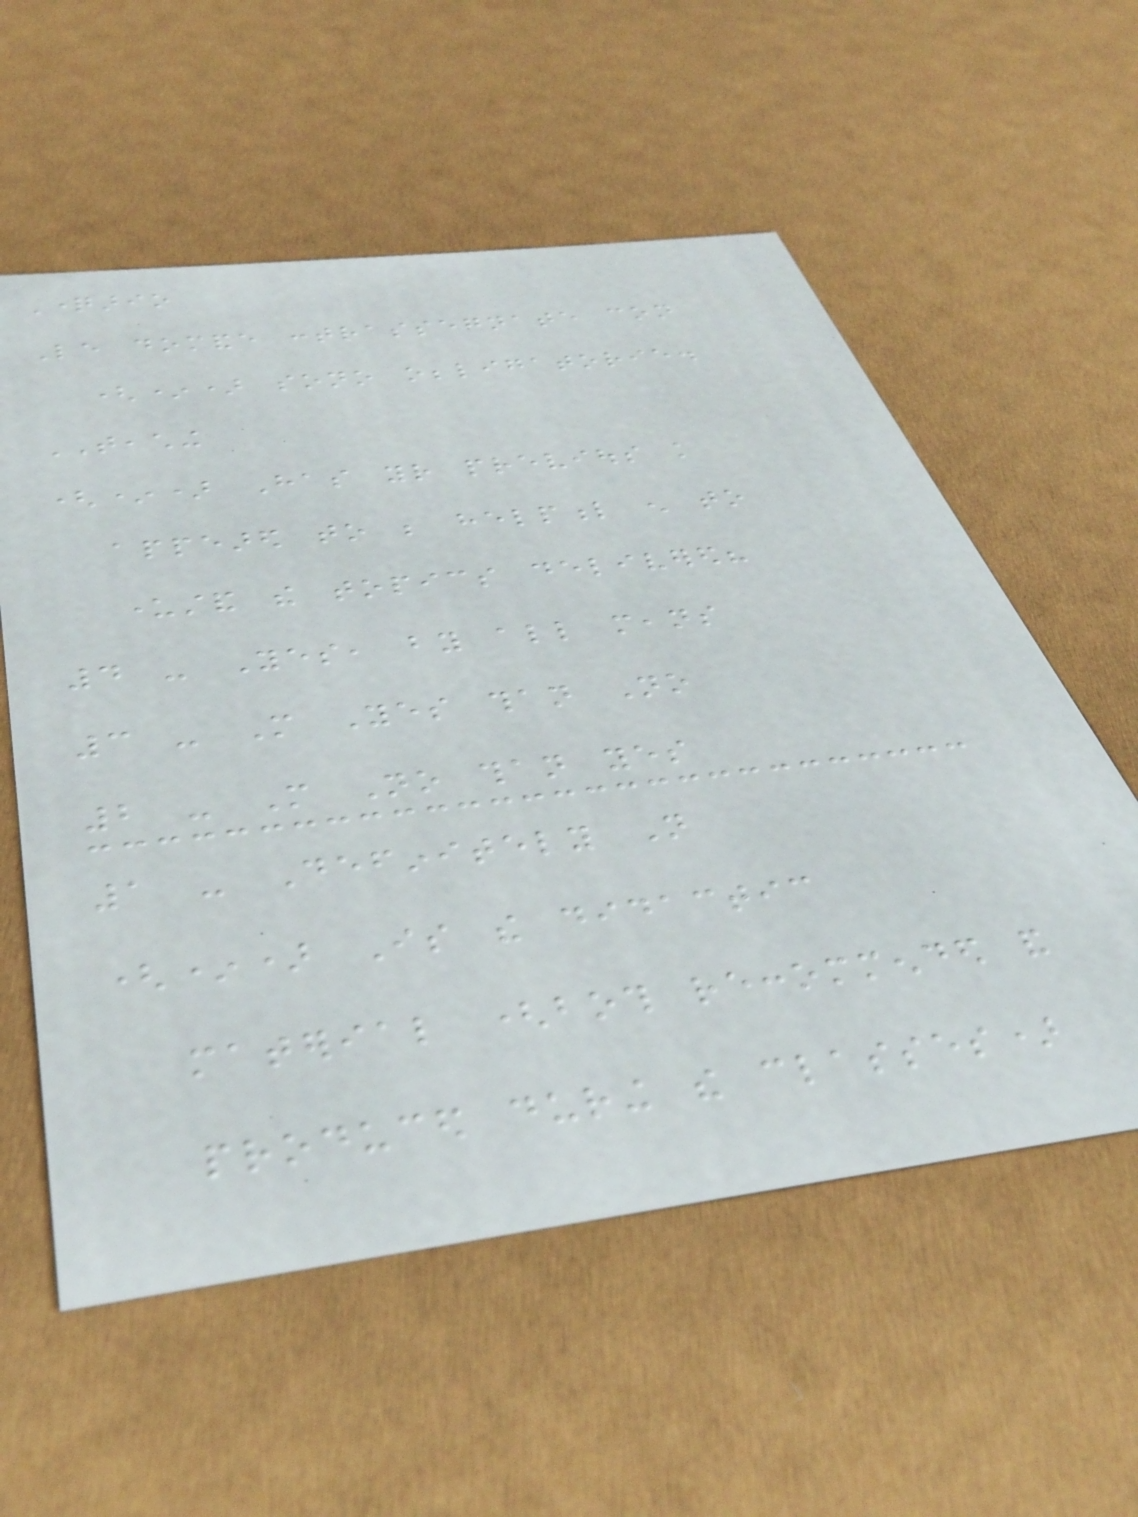Questionario
Le domande contrassegnate con
(*) sono obbligatorie.
TEACHING
(*) Has your previous knowledge
appeared to be helpful enough to
understand the topics delivered?
4 - Yes, by all means
3 - More Yes than No
2 - More No than yes
1 - Definitely Not
(*) Is the didactic
material (both reccommended and
produced during the classes)
